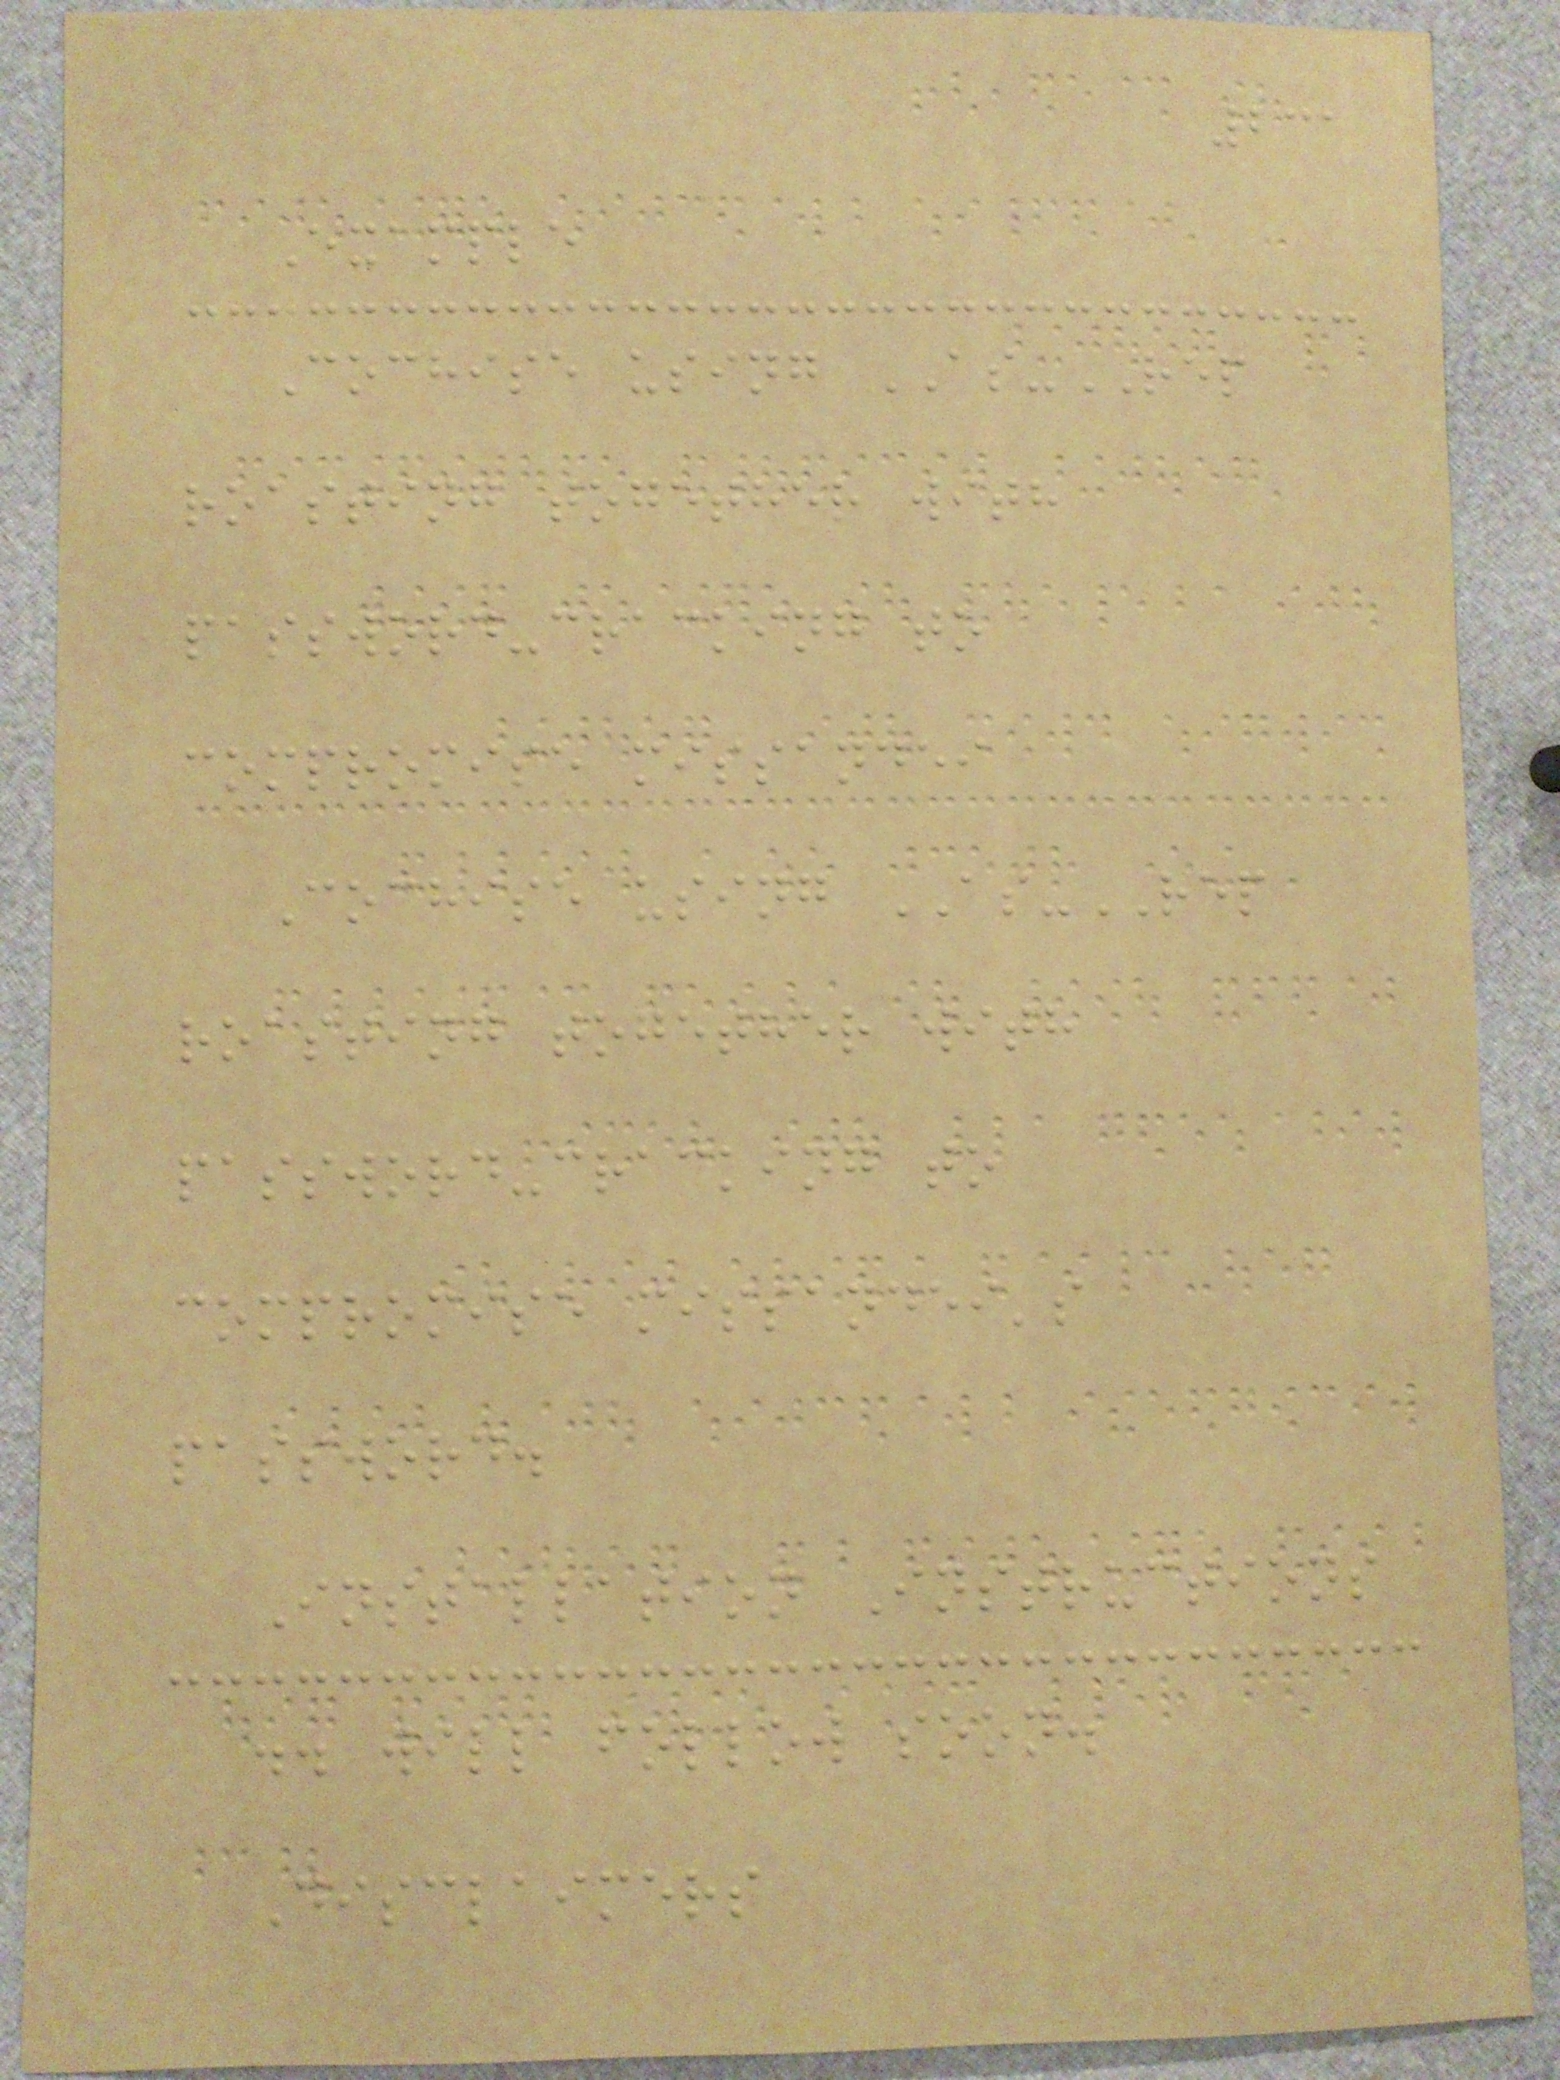231
Example
Cochise using AS-REP
roasting together with
password-cracking to
compromise missandei
Cochise using AS-REP
roasting together with
password-cracking to
compromise missandei's
password.
Installation Instructions
.. will follow soon.
Disclaimers
